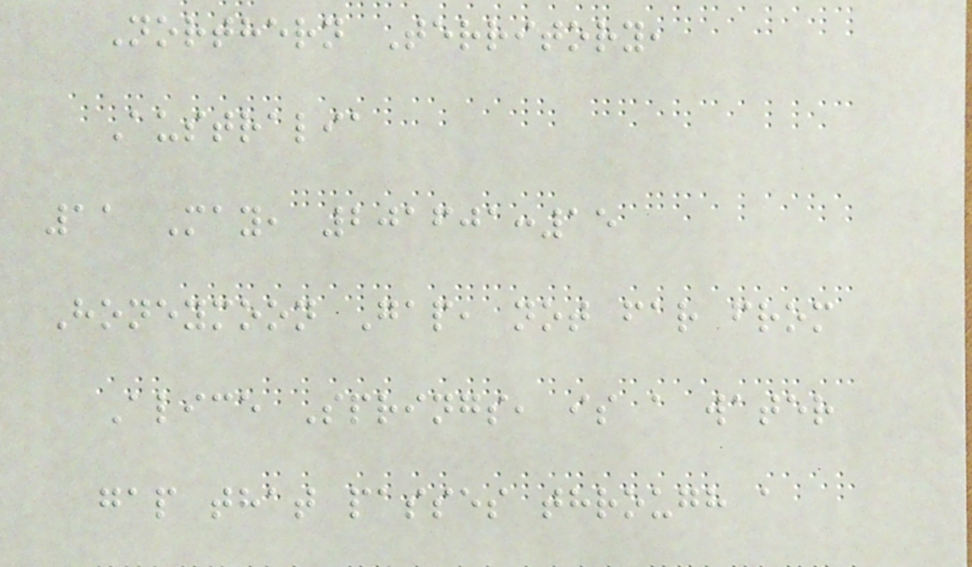Northern Territory,
Australia
11 May, 201601:15
Honeymoon Gap, not far from
Alice Springs, is a water
gap that passes through a
